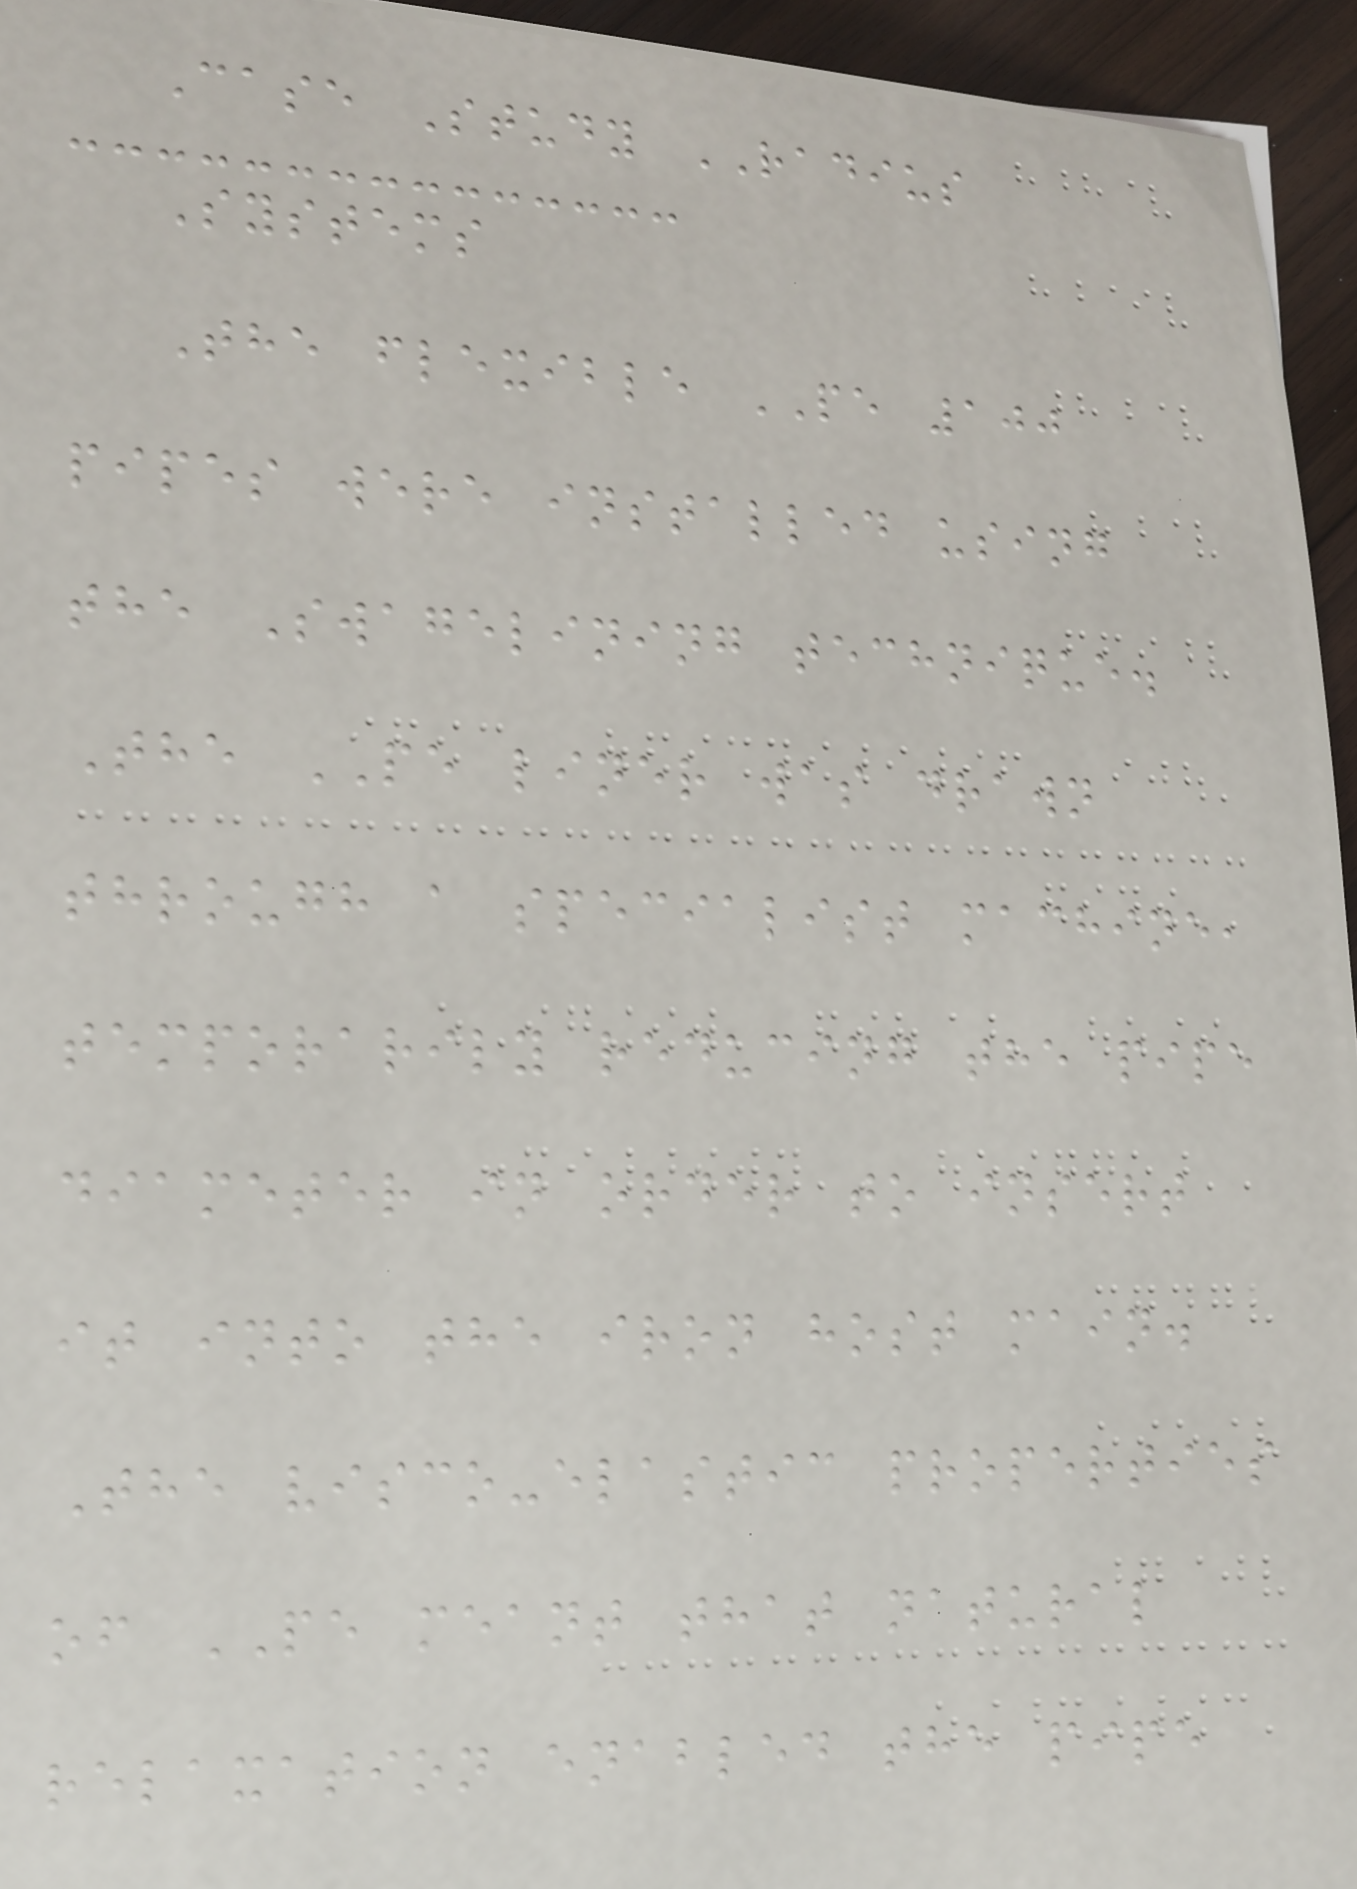Case Study RADIUS
Systems
The flexible PE 100
pipes were installed using
the Swagelining technique.
The PE liner was drawn
through a specialist machine,
temporarily reducing the pipe
diameter in order to insert
it into the iron host main.
The visco-elastic properties
of PE meant that natural
relaxation enabled the pipe
